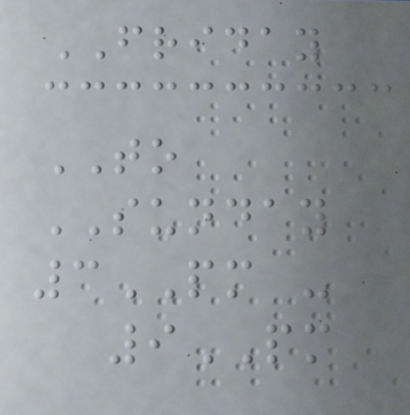FRIDAY
TO
SUNDAY
3PM -
9PM
